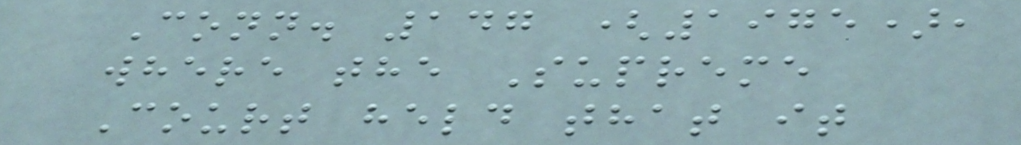Conn. 147 (1975),
where the Supreme
Court held that it
